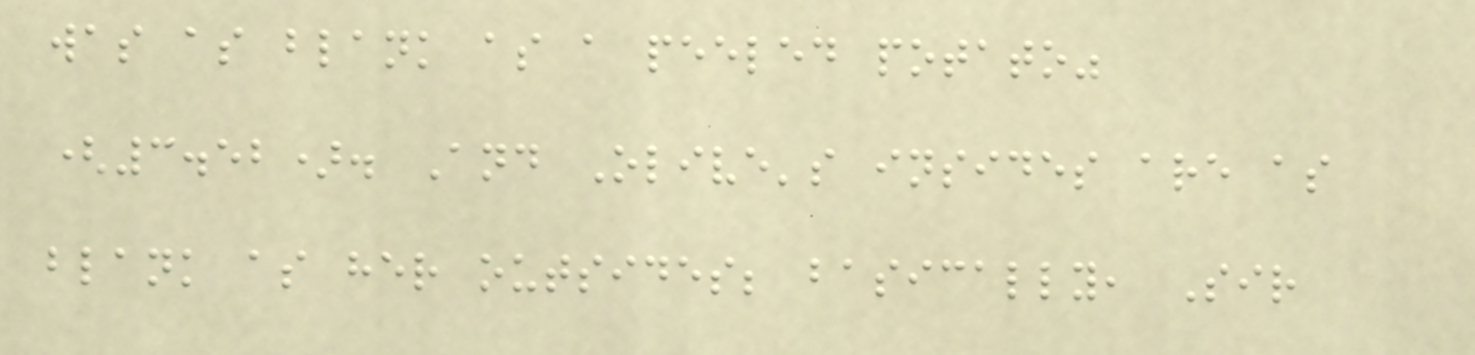was as blank as a peeled potato"
(3.52). And Olive's insides are as
blank as her outsides; basically, Sir
